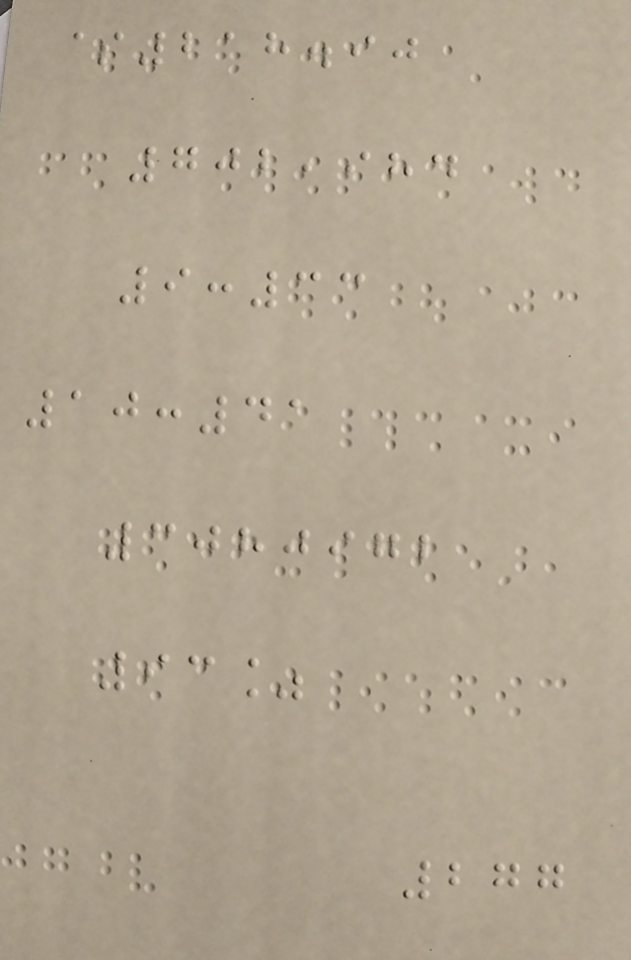$218.90
702,984
9:33
10:41
3080972
93%
277
